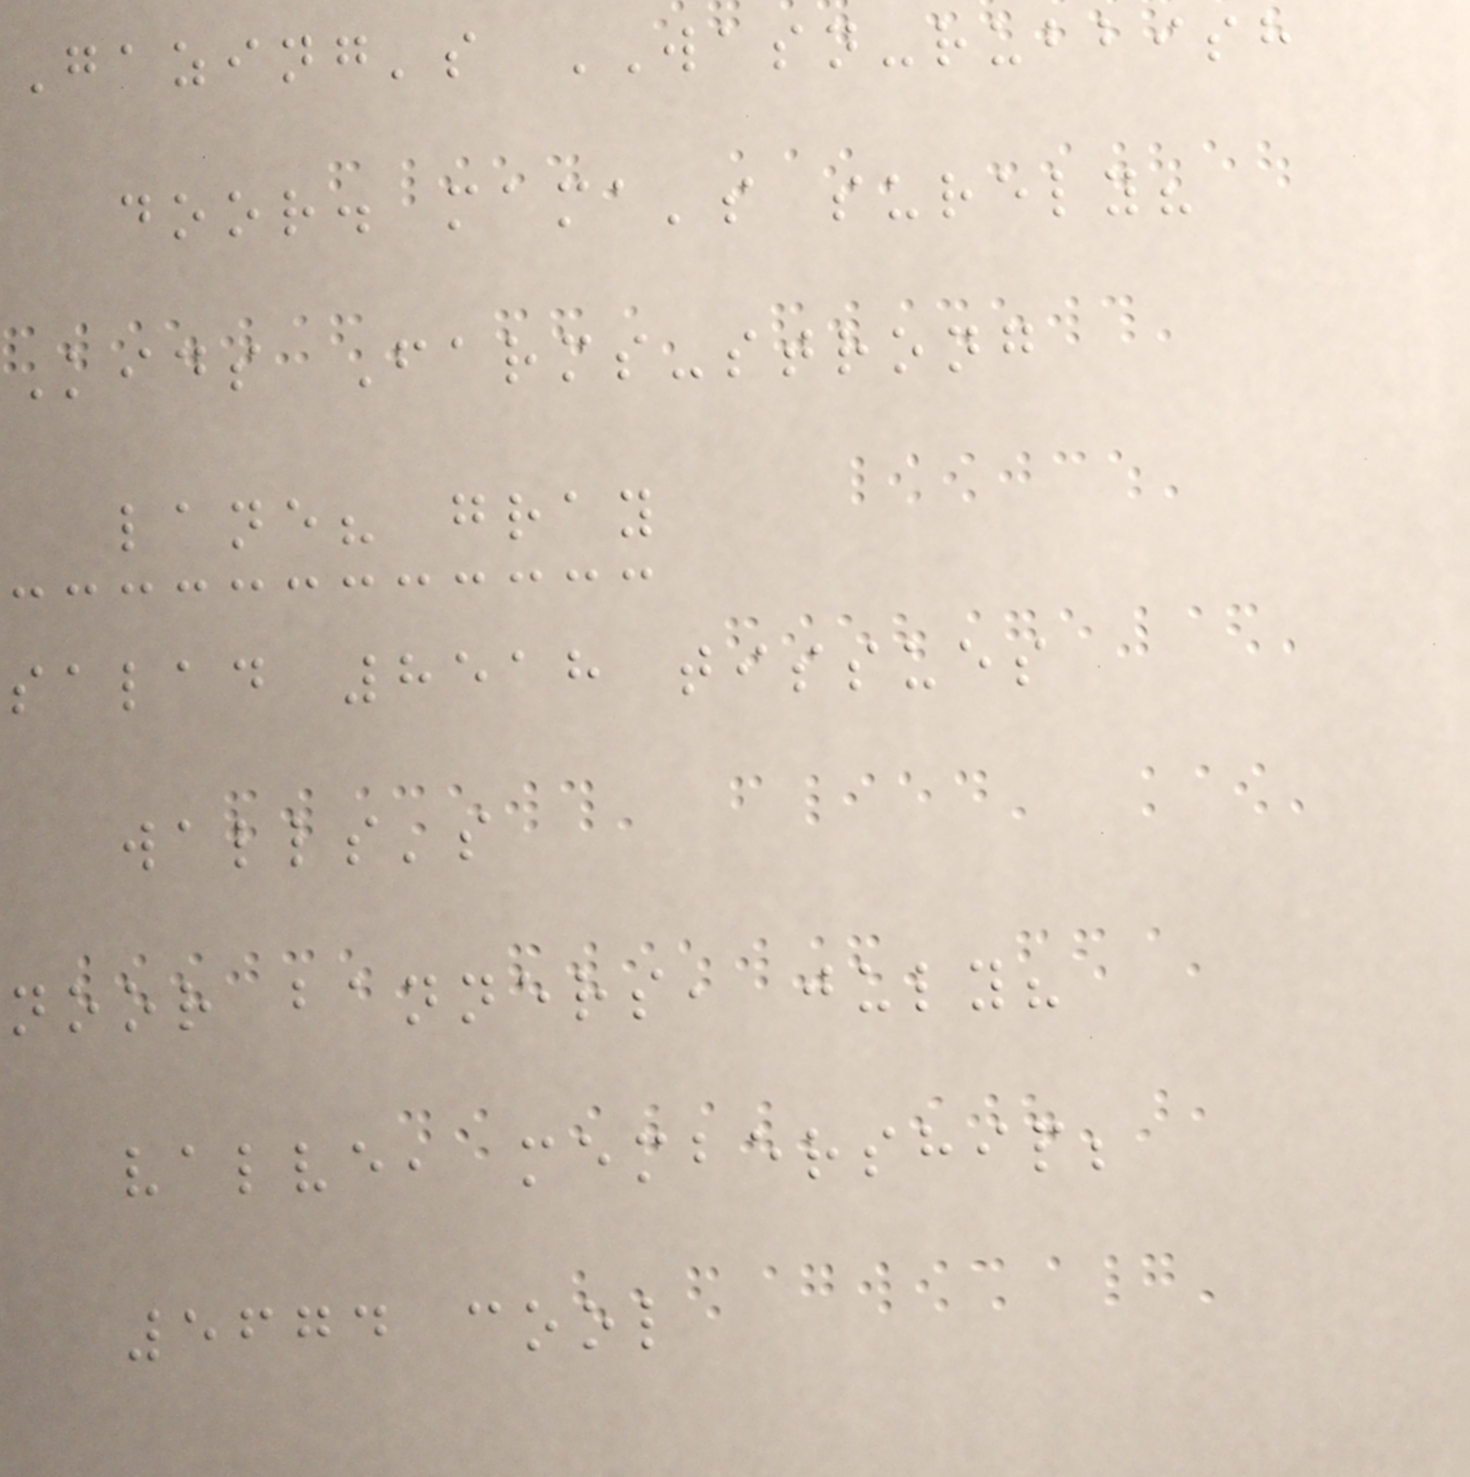Gazing's WASN-rubbish
door. mama's surely?
Kids Farms-strong
lane? gray
salad 8518 tissues
walls's
noor banners, july?
valve, membership;
5674 cool
